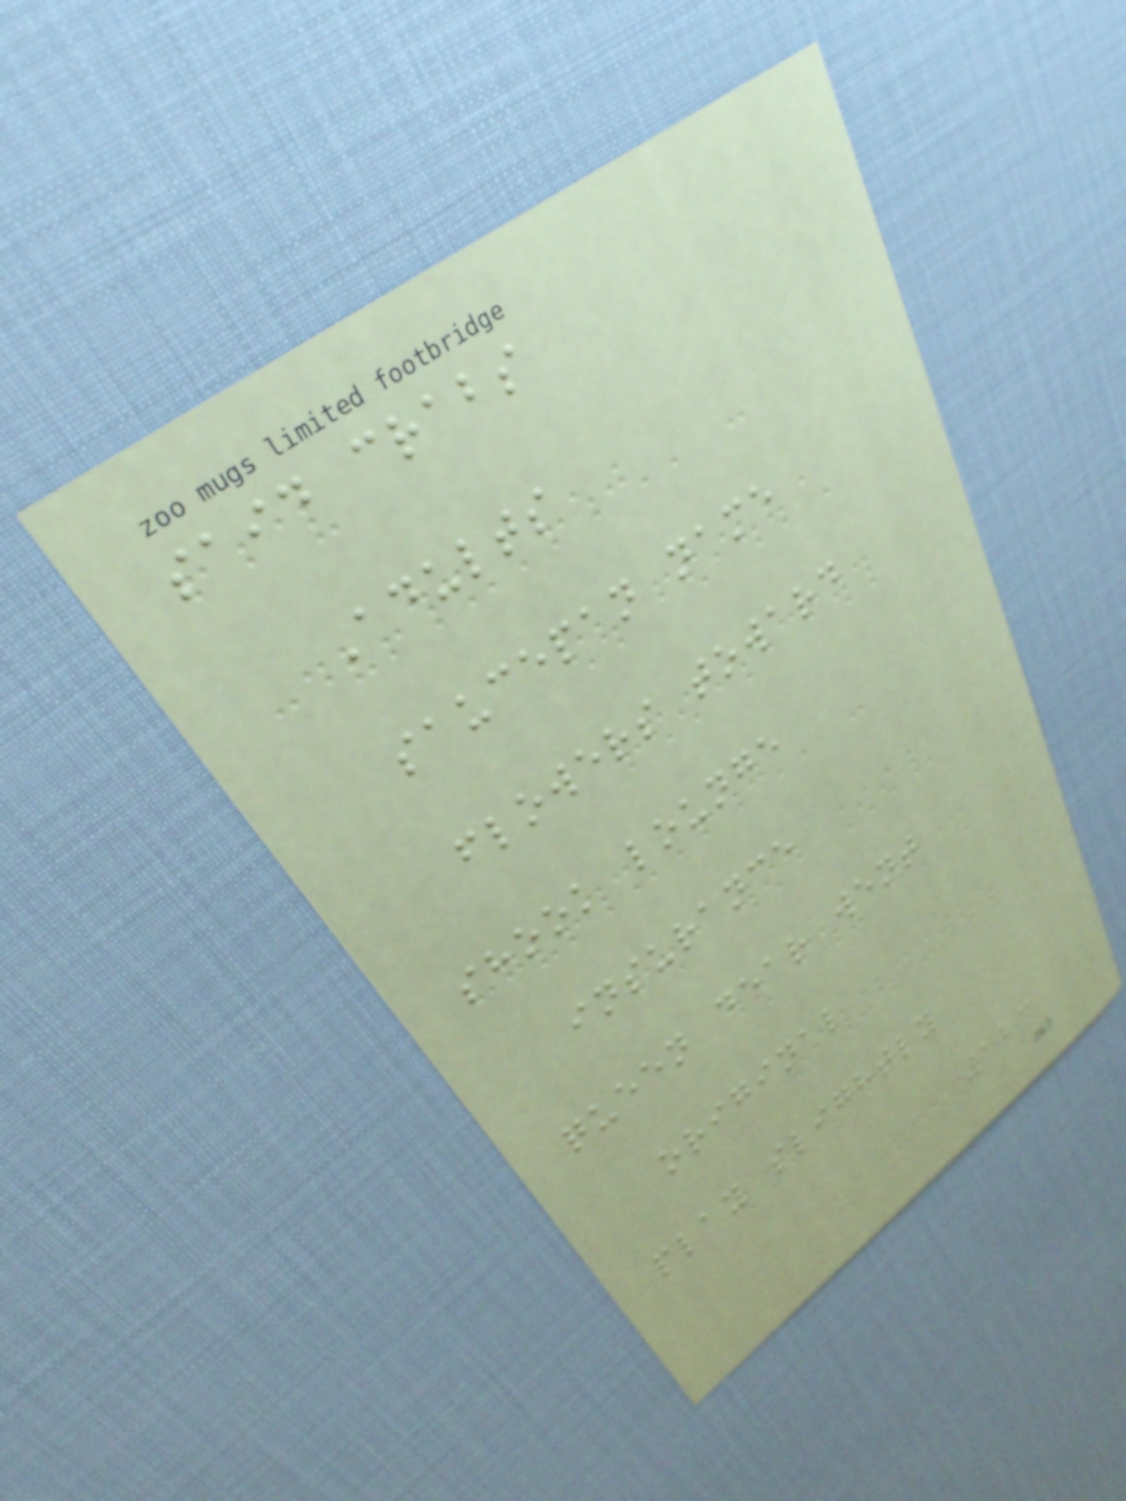said crabs
Adults
saucepan name
flowers toward
shook lounge
insurance
queen dear went
original
play slightly
123
